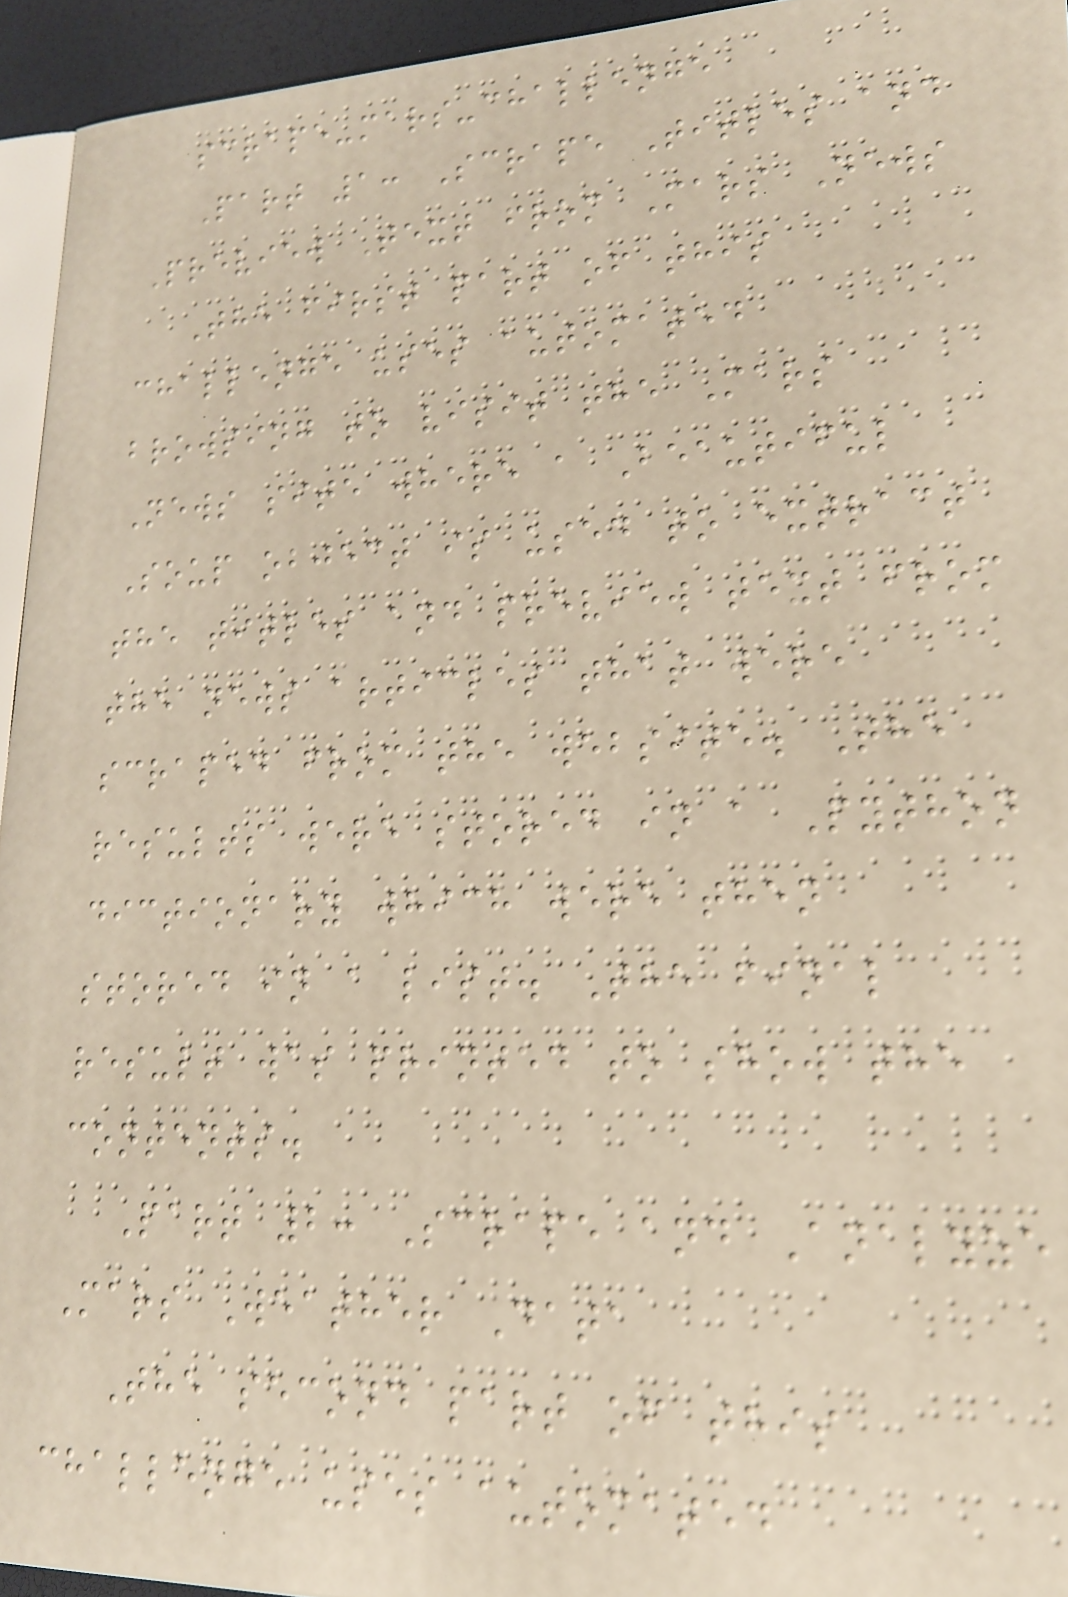scrape-mars-challenge
Part 1: Scrape Titles and
Preview Text from Mars News
The first part of this
challenge uses automated
browsing to visit the Mars
News site where a Beautiful
Soup object is used to extract
the titles and preview text from
the news articles that were
scraped from the website. The
results were stored in a Python
dictionary which were then
stored in a list. The final
result was printed to show the
contents.
Part 2: Scrape and Analyze
Mars Weather Data
The second part of this
challenge uses automated
